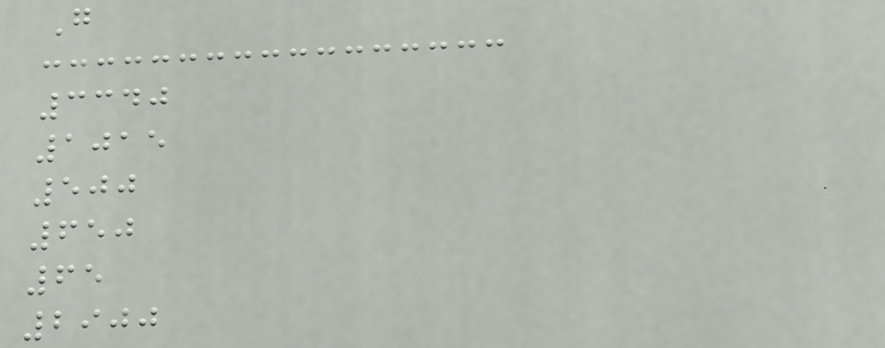G
3340
1015
500
650
65
2900
